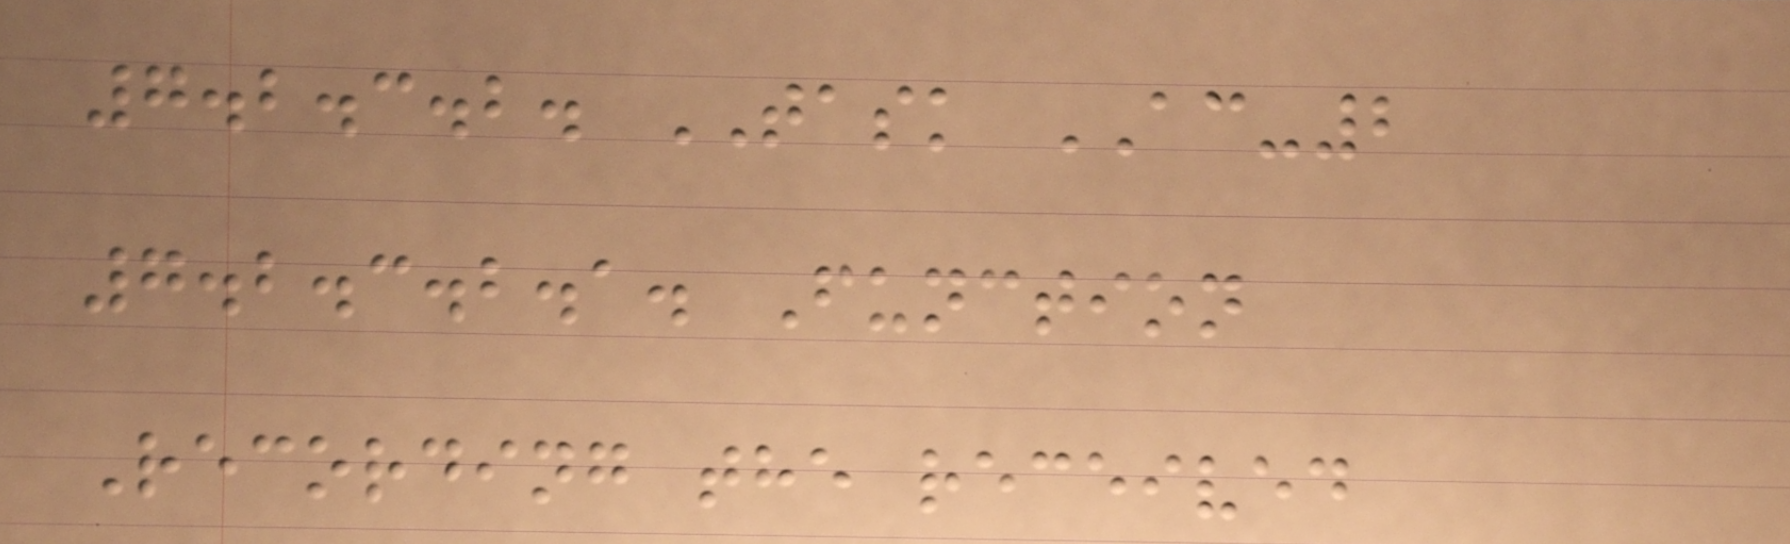7.2.3.2. TASK AC-2
7.2.3.2.1. Function
Recording the received
